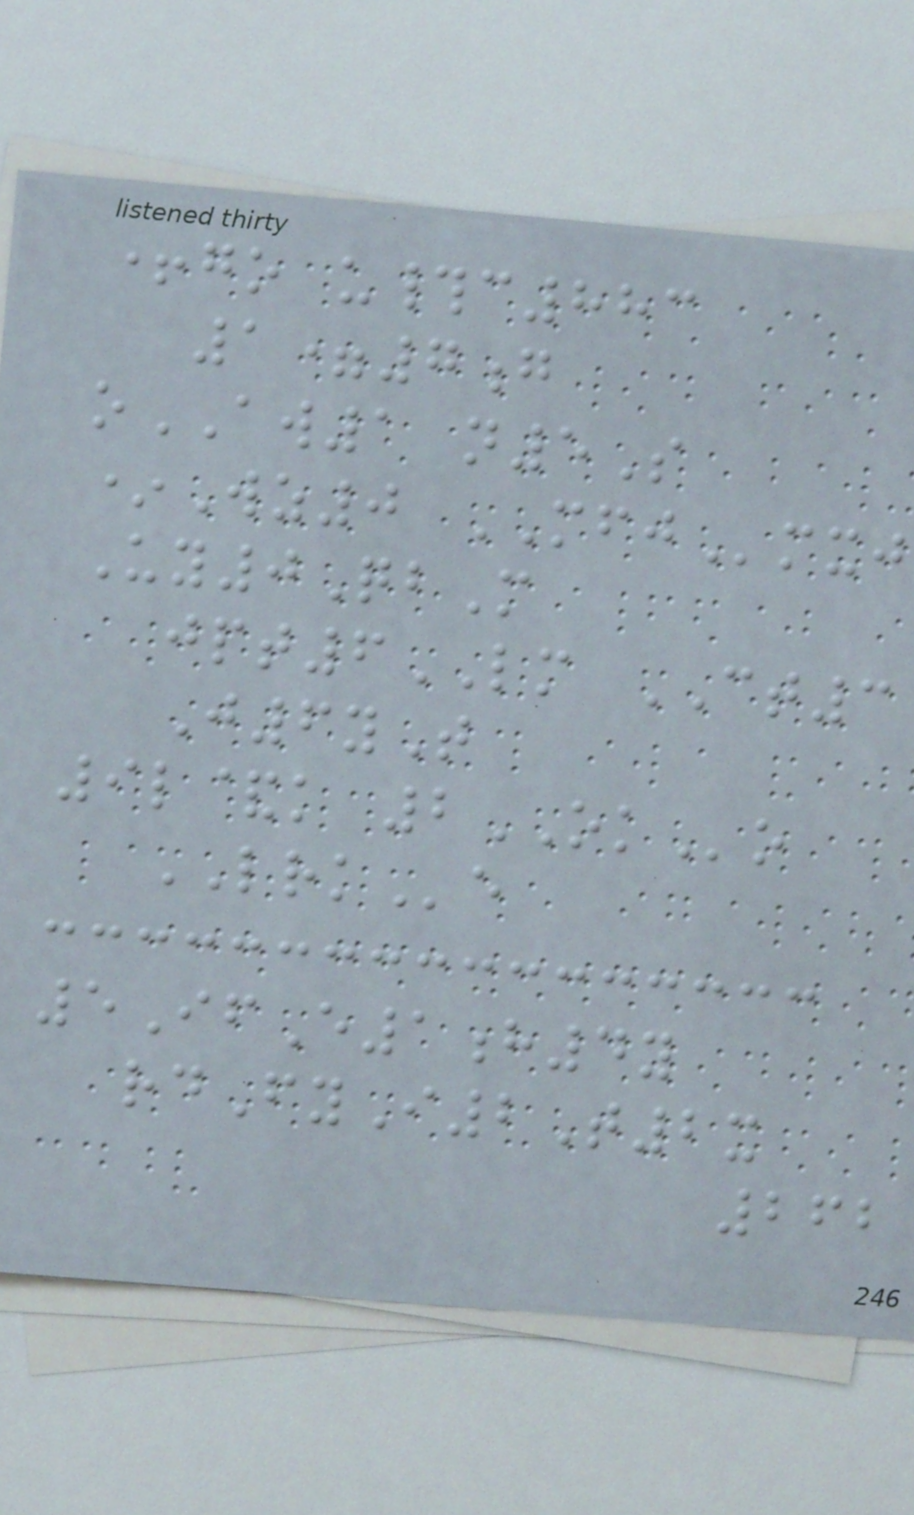+go u#c883
1=7g
oAW1 n5S
*Wz0 MFJmxj
Uy0QbM
jpt6LM CT3
J6yT
9l&k 2OKo
LRKe
5IfE1h4y
rdFyI2T2x
262
